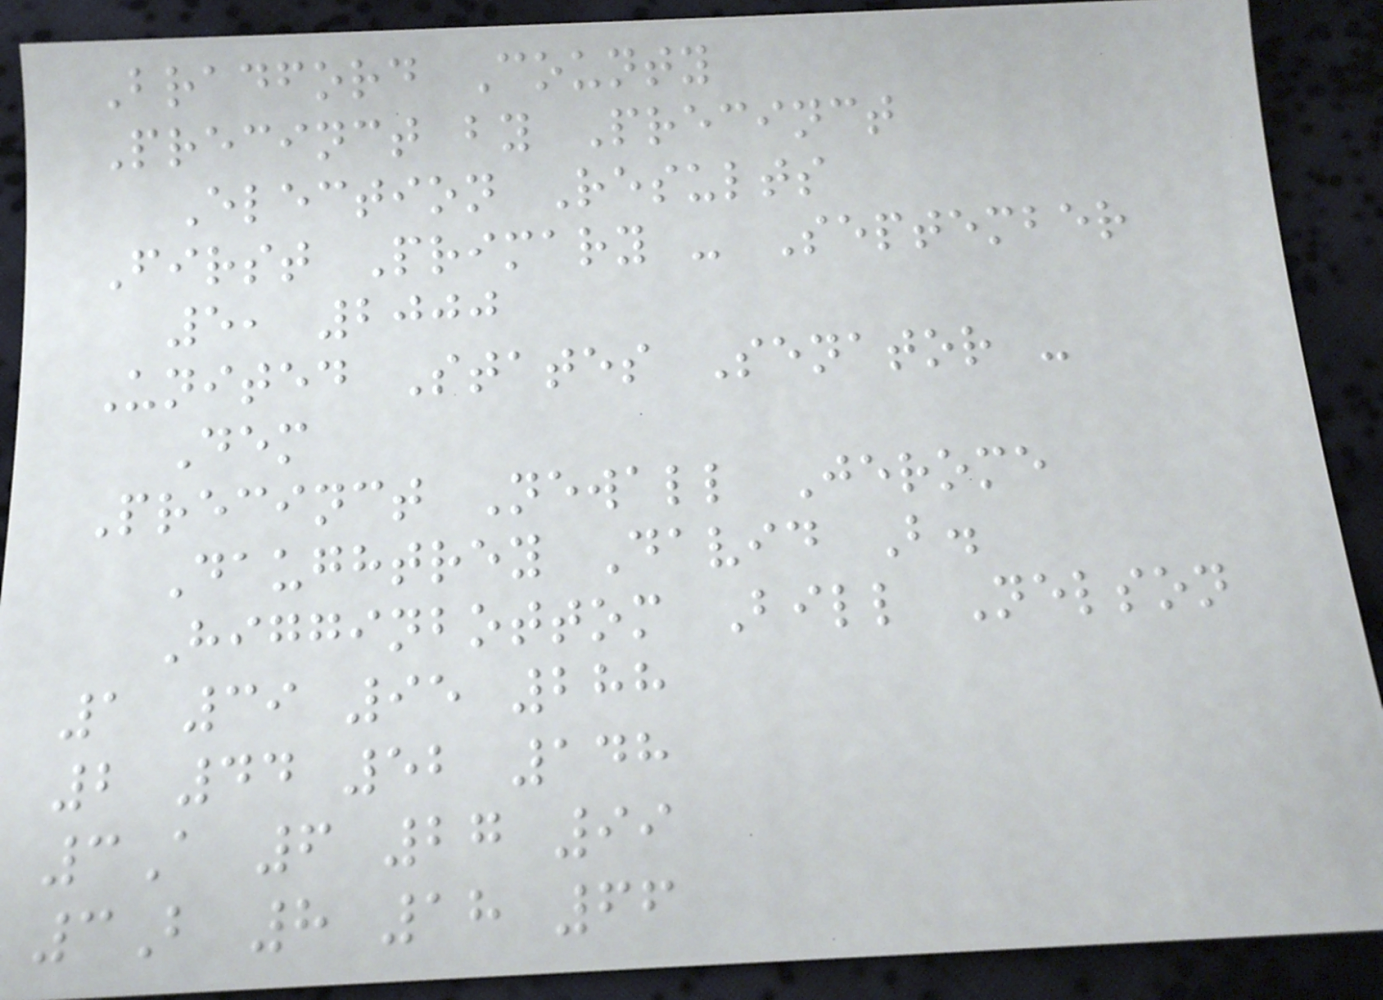Bradford County
Precinct by Precinct
Election Results
First Primary - September
5, 2000
United States Senator -
Dem
Precinct Newall Jerome
Daughtrey David B.
Higginbottom Bill Nelson
1 39 95 288
2 44 52 148
3A 6 27 99
3B 8 18 66
